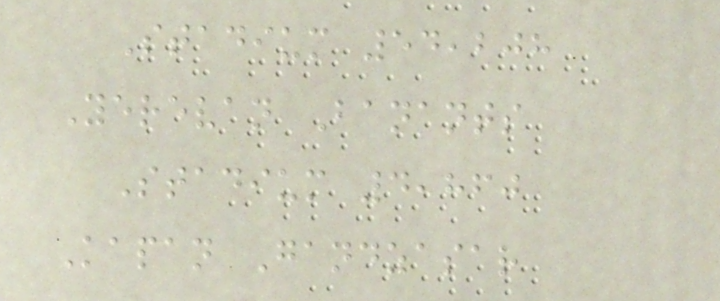Stadium 54,208
Yerevan Banants
Stadium 4,860
Kapan Gandzasar
